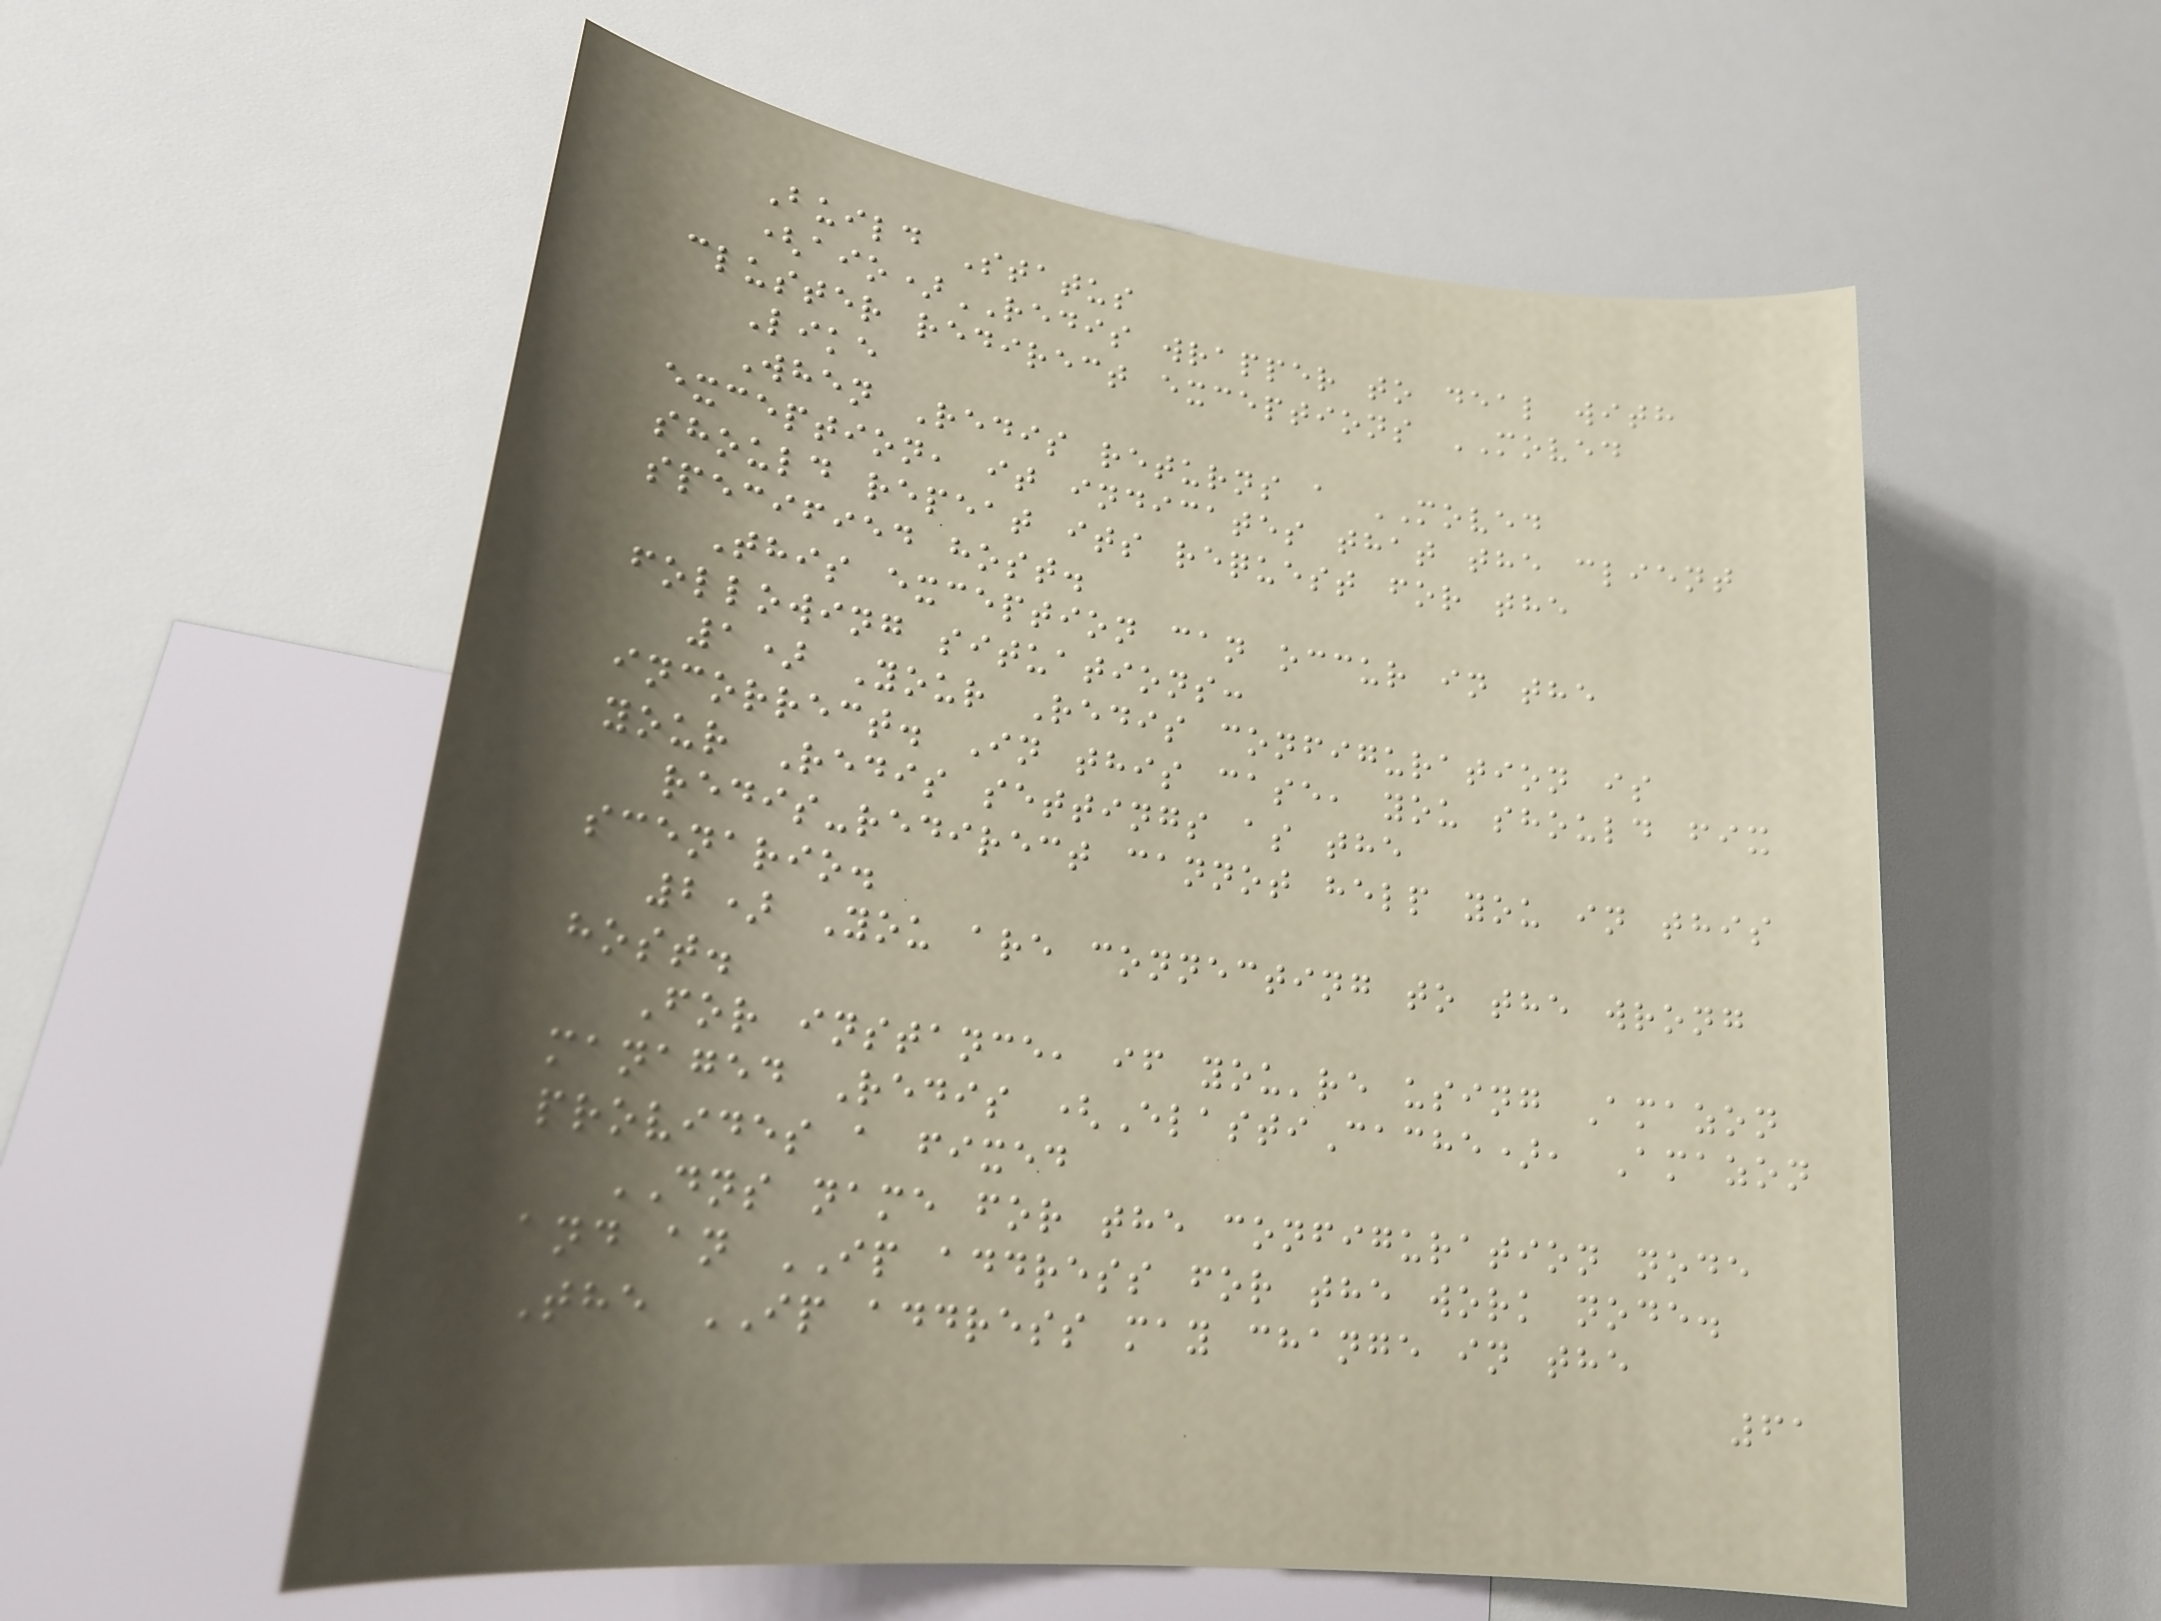Build Status
(aio)REDIS wrapper to deal with
cluster redirect exceptions MOVED
Like
When Redis returns a MOVED
exception, it indicates that the client
should repeat its request for the
specified host.
This exception can occur in the
following situations:
1) Your Redis configuration is
incorrect. In this case, you should fix
your Redis settings as the
redis-redirect cannot help you in this
scenario.
2) You are connecting to the wrong
host.
For instance, if you're using Amazon
managed Redis (ElastiCache), Amazon
provides a fixed
DNS name for the configuration node
and an IP address for the work node.
The IP address may change in the
61
